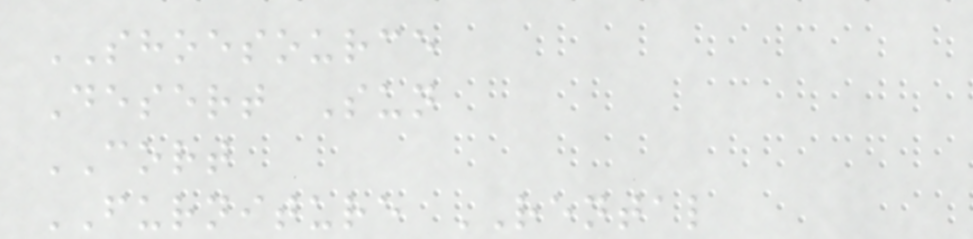SHOESOURCE
Desert Sun
CORT
FURNITURE RENTAL
